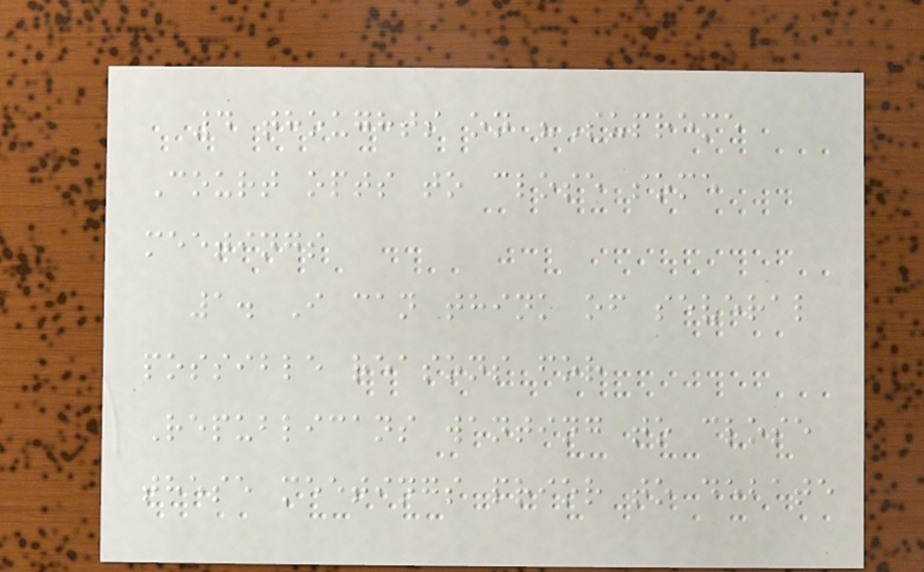4 thoughts on "Supreme
Court opts to close some
meetings
1. I can think of several
possible reasons for
Republicans wanting to close
these meetings prior to debate
